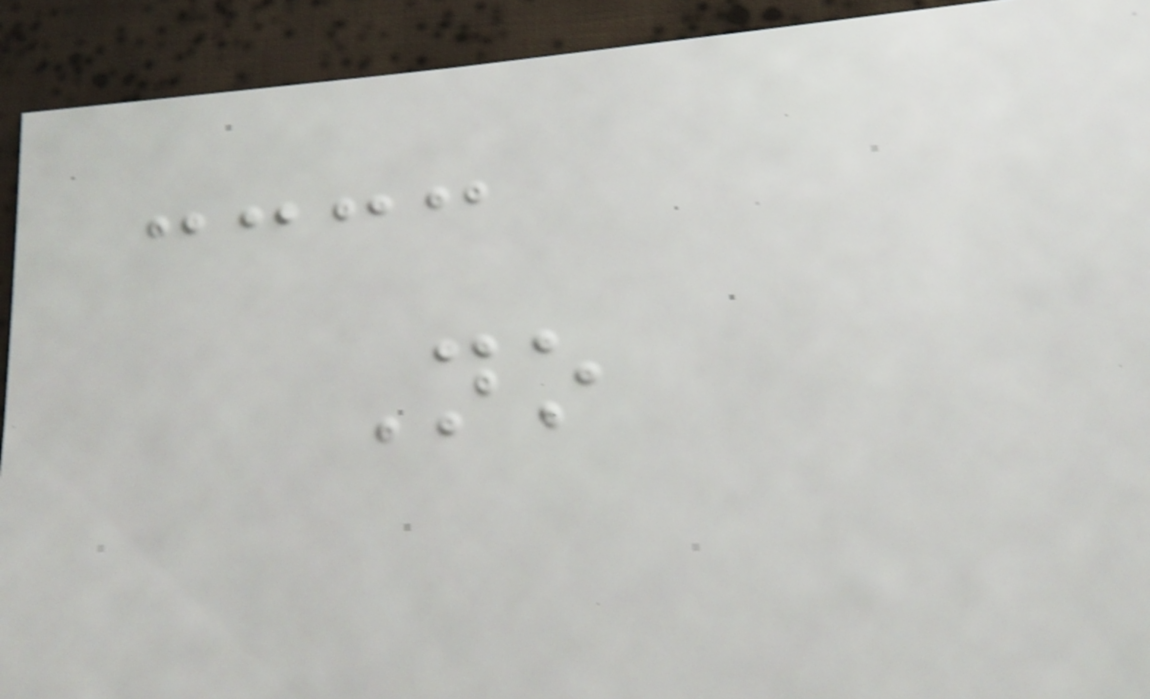No
